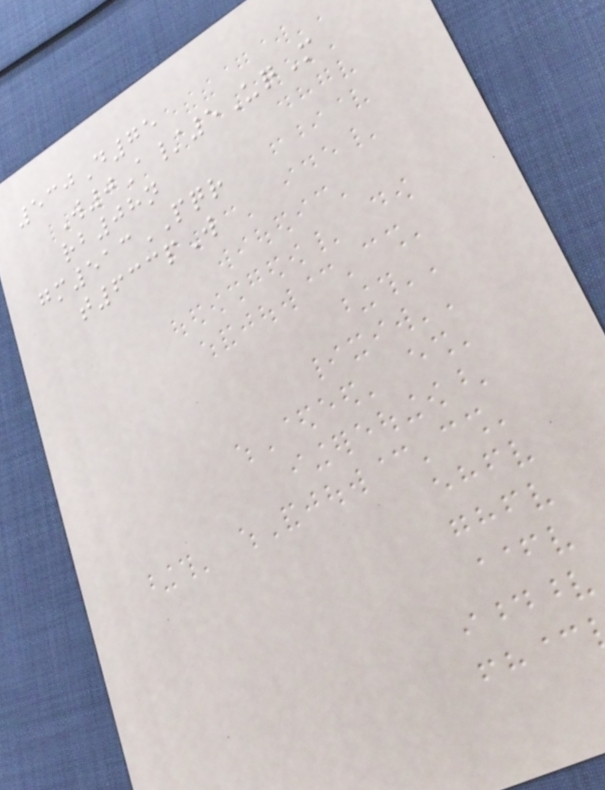530D75
W0A/5UqM
rb08n
gm513PQR
t633pW
